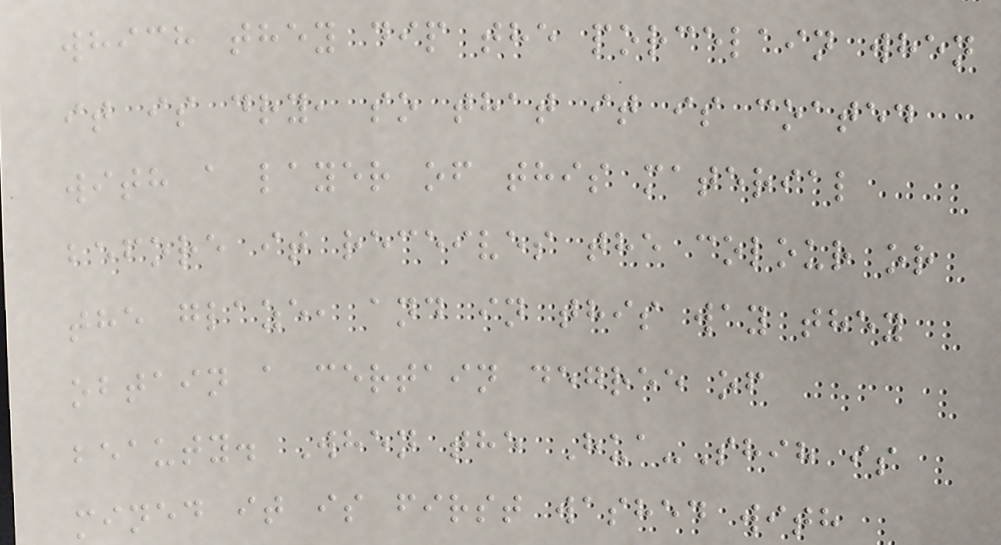which they dip the porcelain when
it is dry, so that it is coated
with a layer of this material
before it receives the colour or
the glaze, and in this way they
obtain a certain degree of
beauty. When the Hua-Shih is
mined it is first washed with
